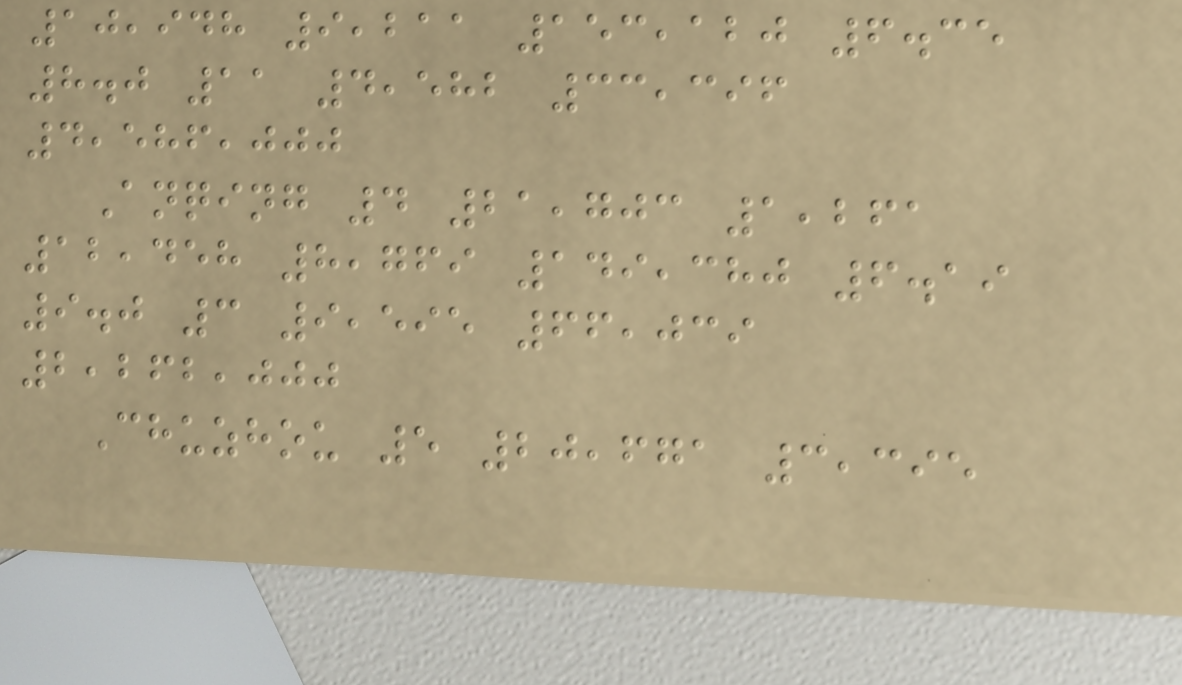10,948 9,211 153,120 6.35
8.0 11 4,582 33,396
4,586,000
Anqing 4 21,703 1,261
12,458 8,769 149,380 6.19
9.0 3 9,595 66,039
2,262,000
Chuzhou 5 20,671 3,395
